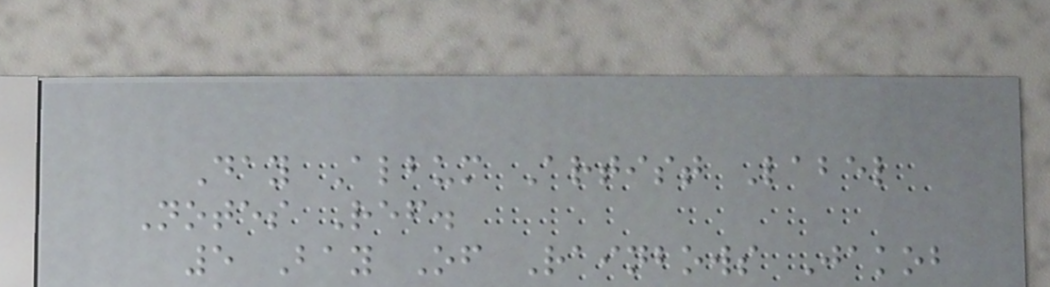Day Album Artist Label
Notes Ref.
5 Bay Of Rainbows Jakob
